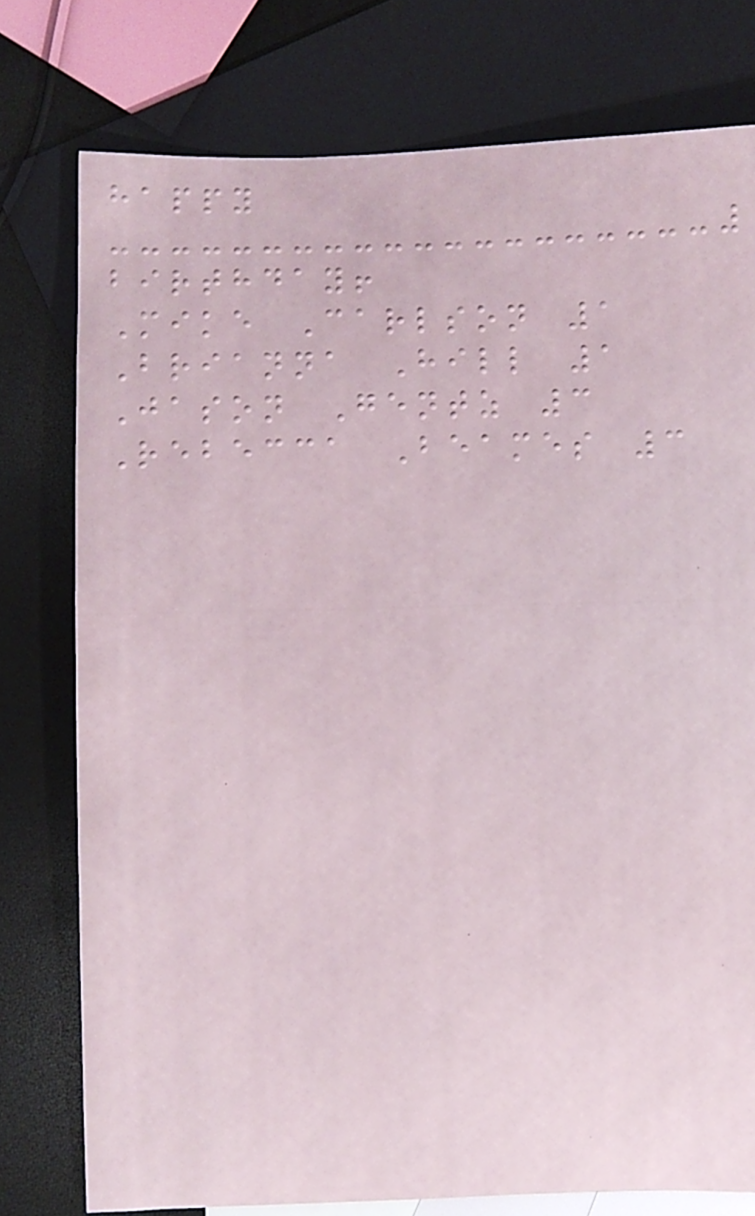happy
birthday!
Mike Carlson 1
Brianna Hill 1
Jason Gentz 3
Rebecca Beames 3
